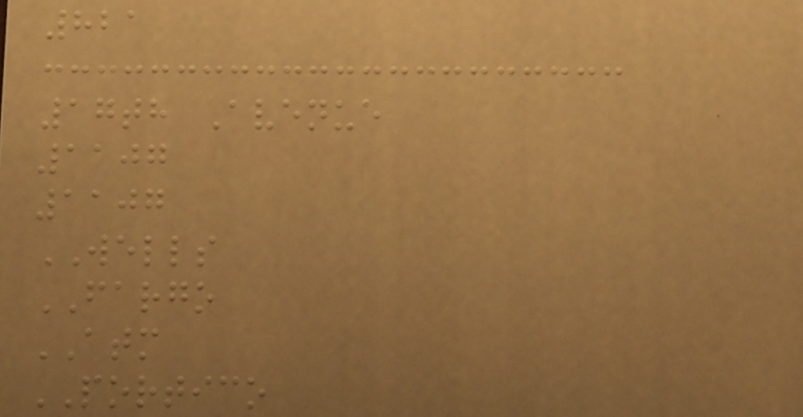821
17th Avenue
1107
1107
WELLS
FARGO
ATM
PORTICO
